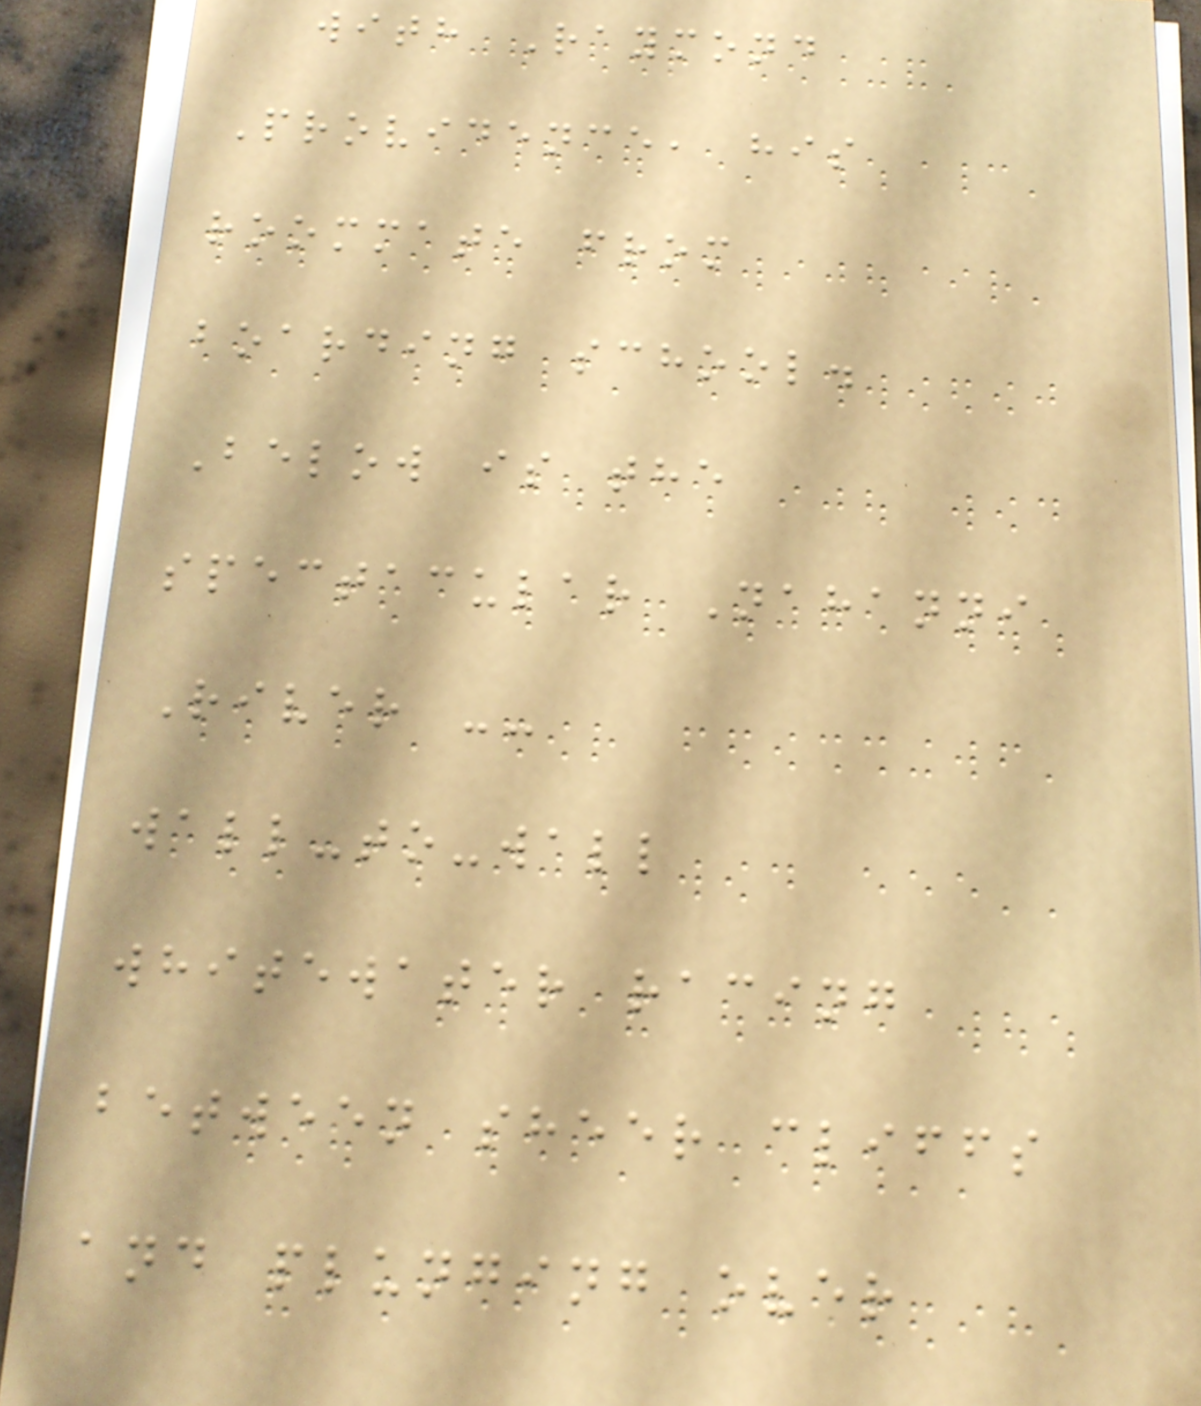with Raymond
Providence, his
roommate from
boarding school.
Below is the
spectacular Nahanni
River --
wall-to-wall
whitewater racing
between sheer cliffs
and plunging over
